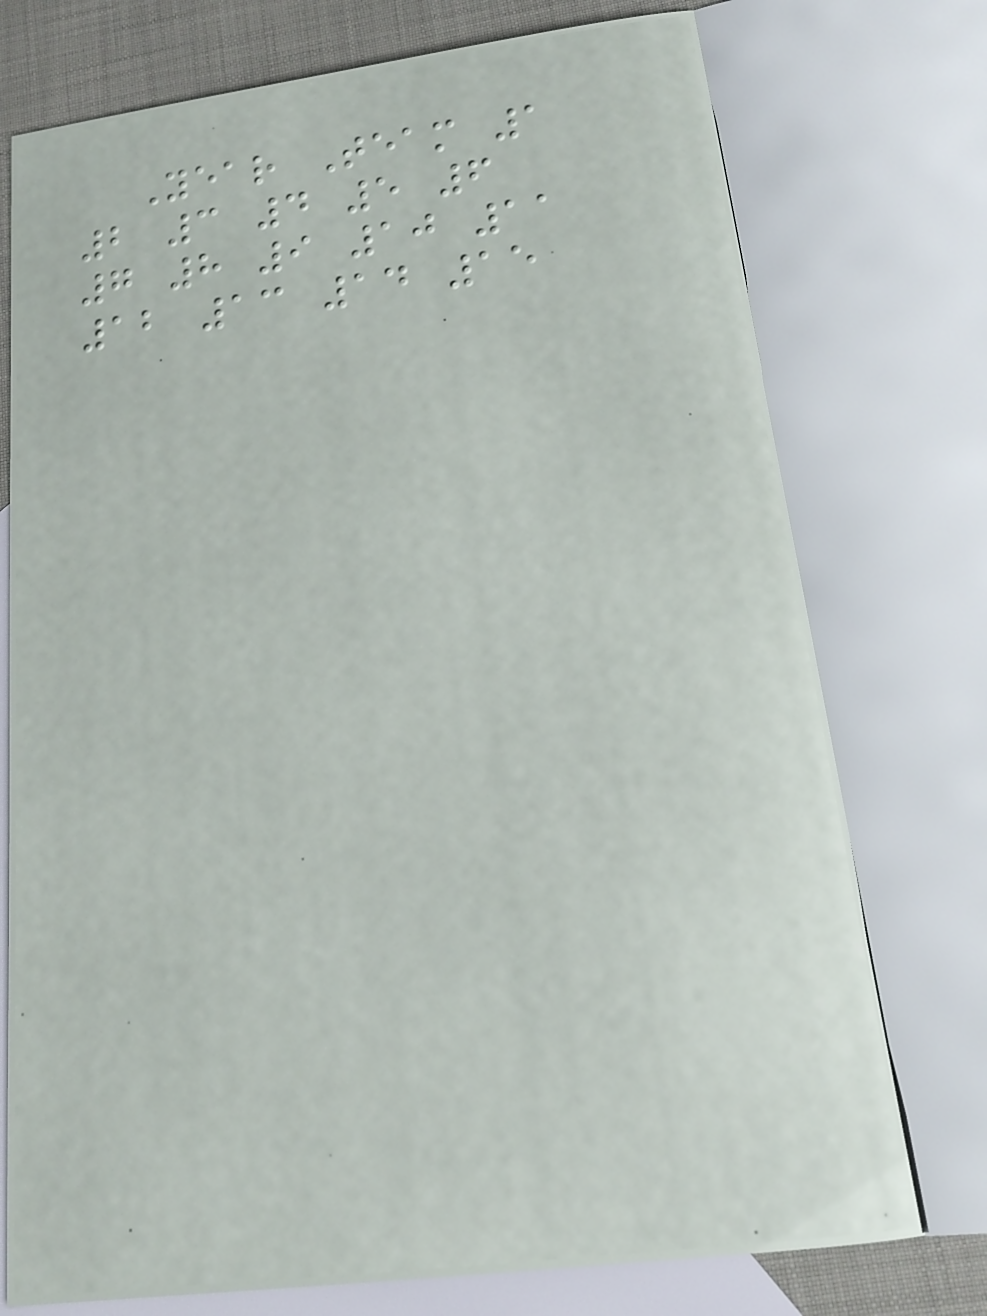Year Team 1
2 3 4 5 6
7 8 9 10 11
12 13 14 15
